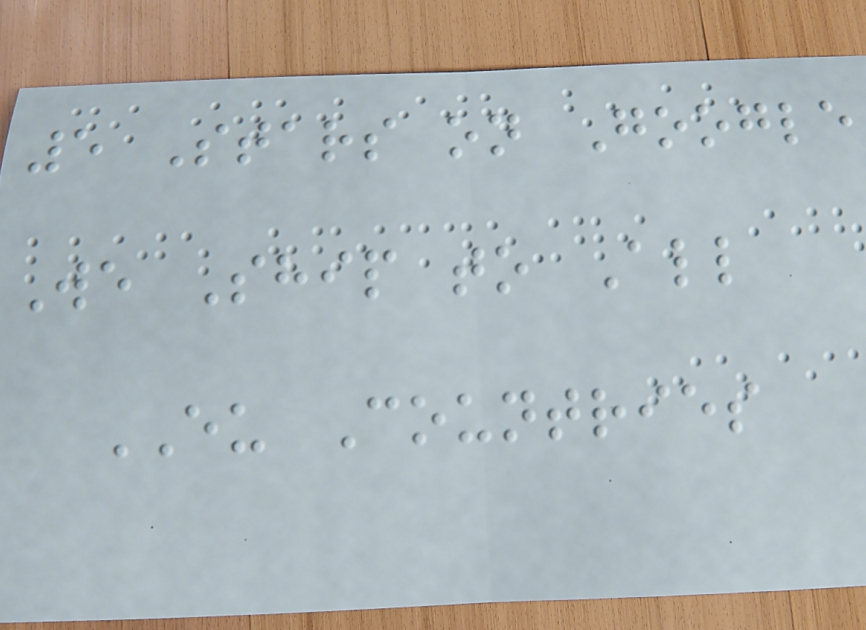5 Stars on Google
We Ship to All
EU Countries
